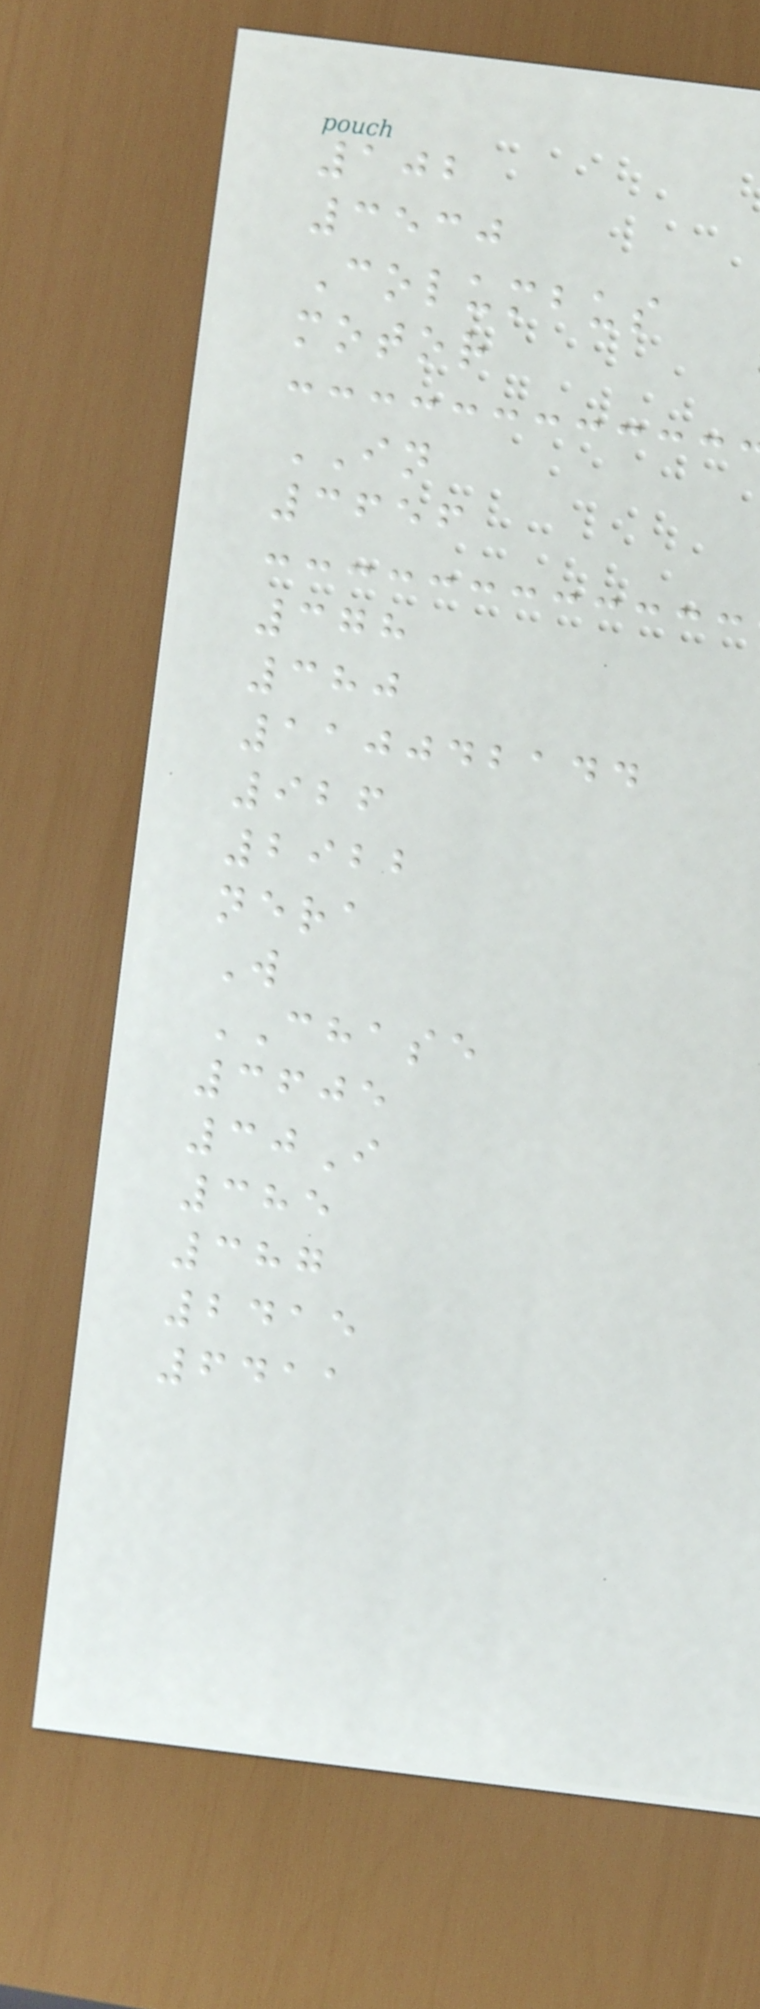102
3530
Columbus
motor
IN
3656
378
380
110042144
926
2922
nera
W
CHASE
3605
30I
385
387
2415
6411
